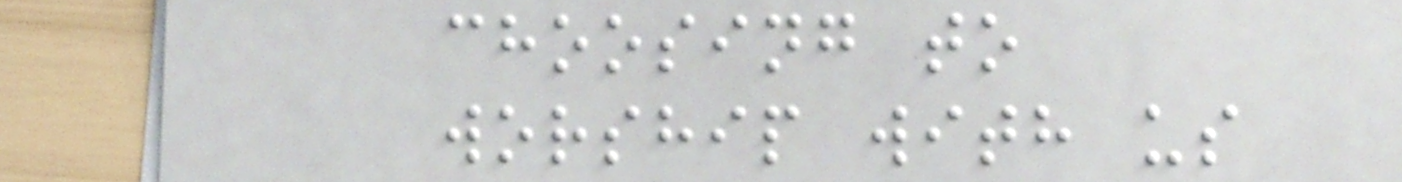choosing to
worship with us
